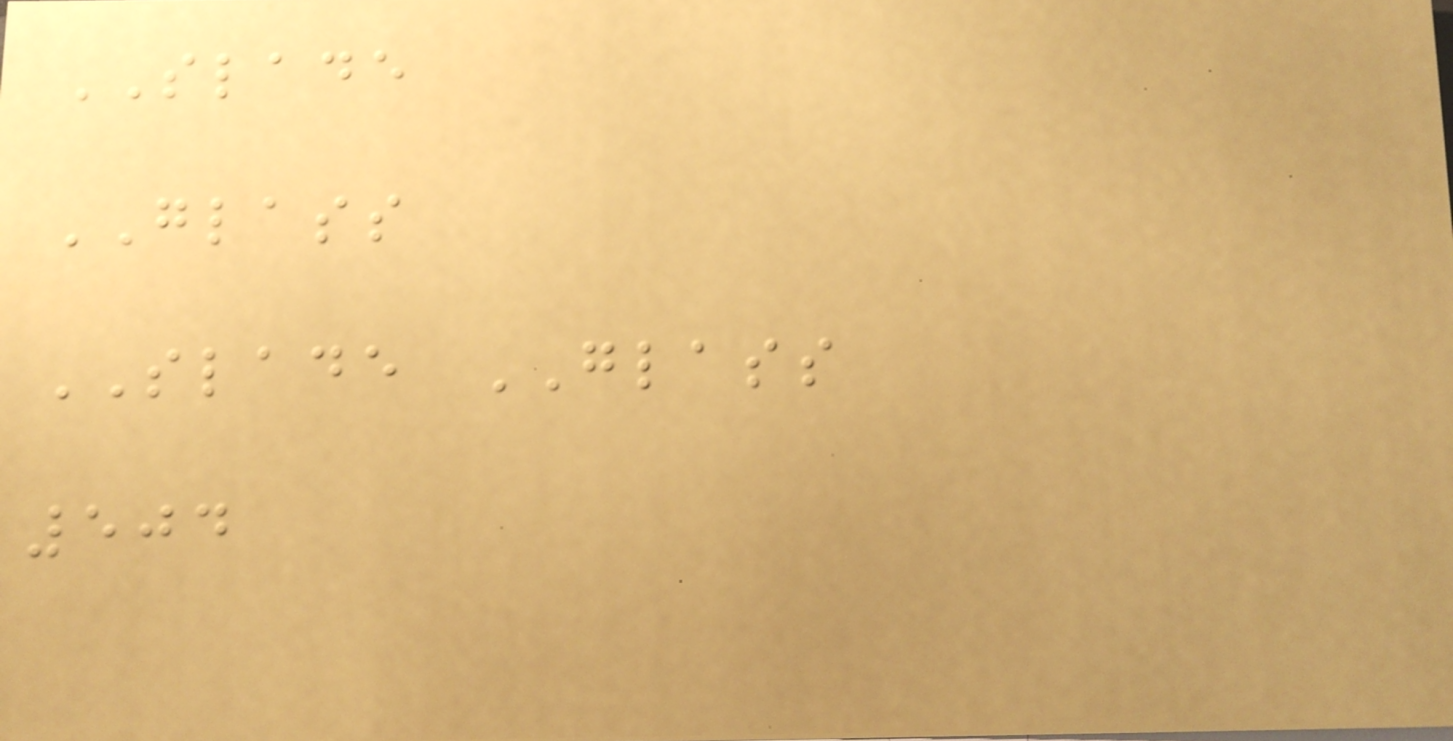SLADE
GLASS
SLADE GLASS
504
